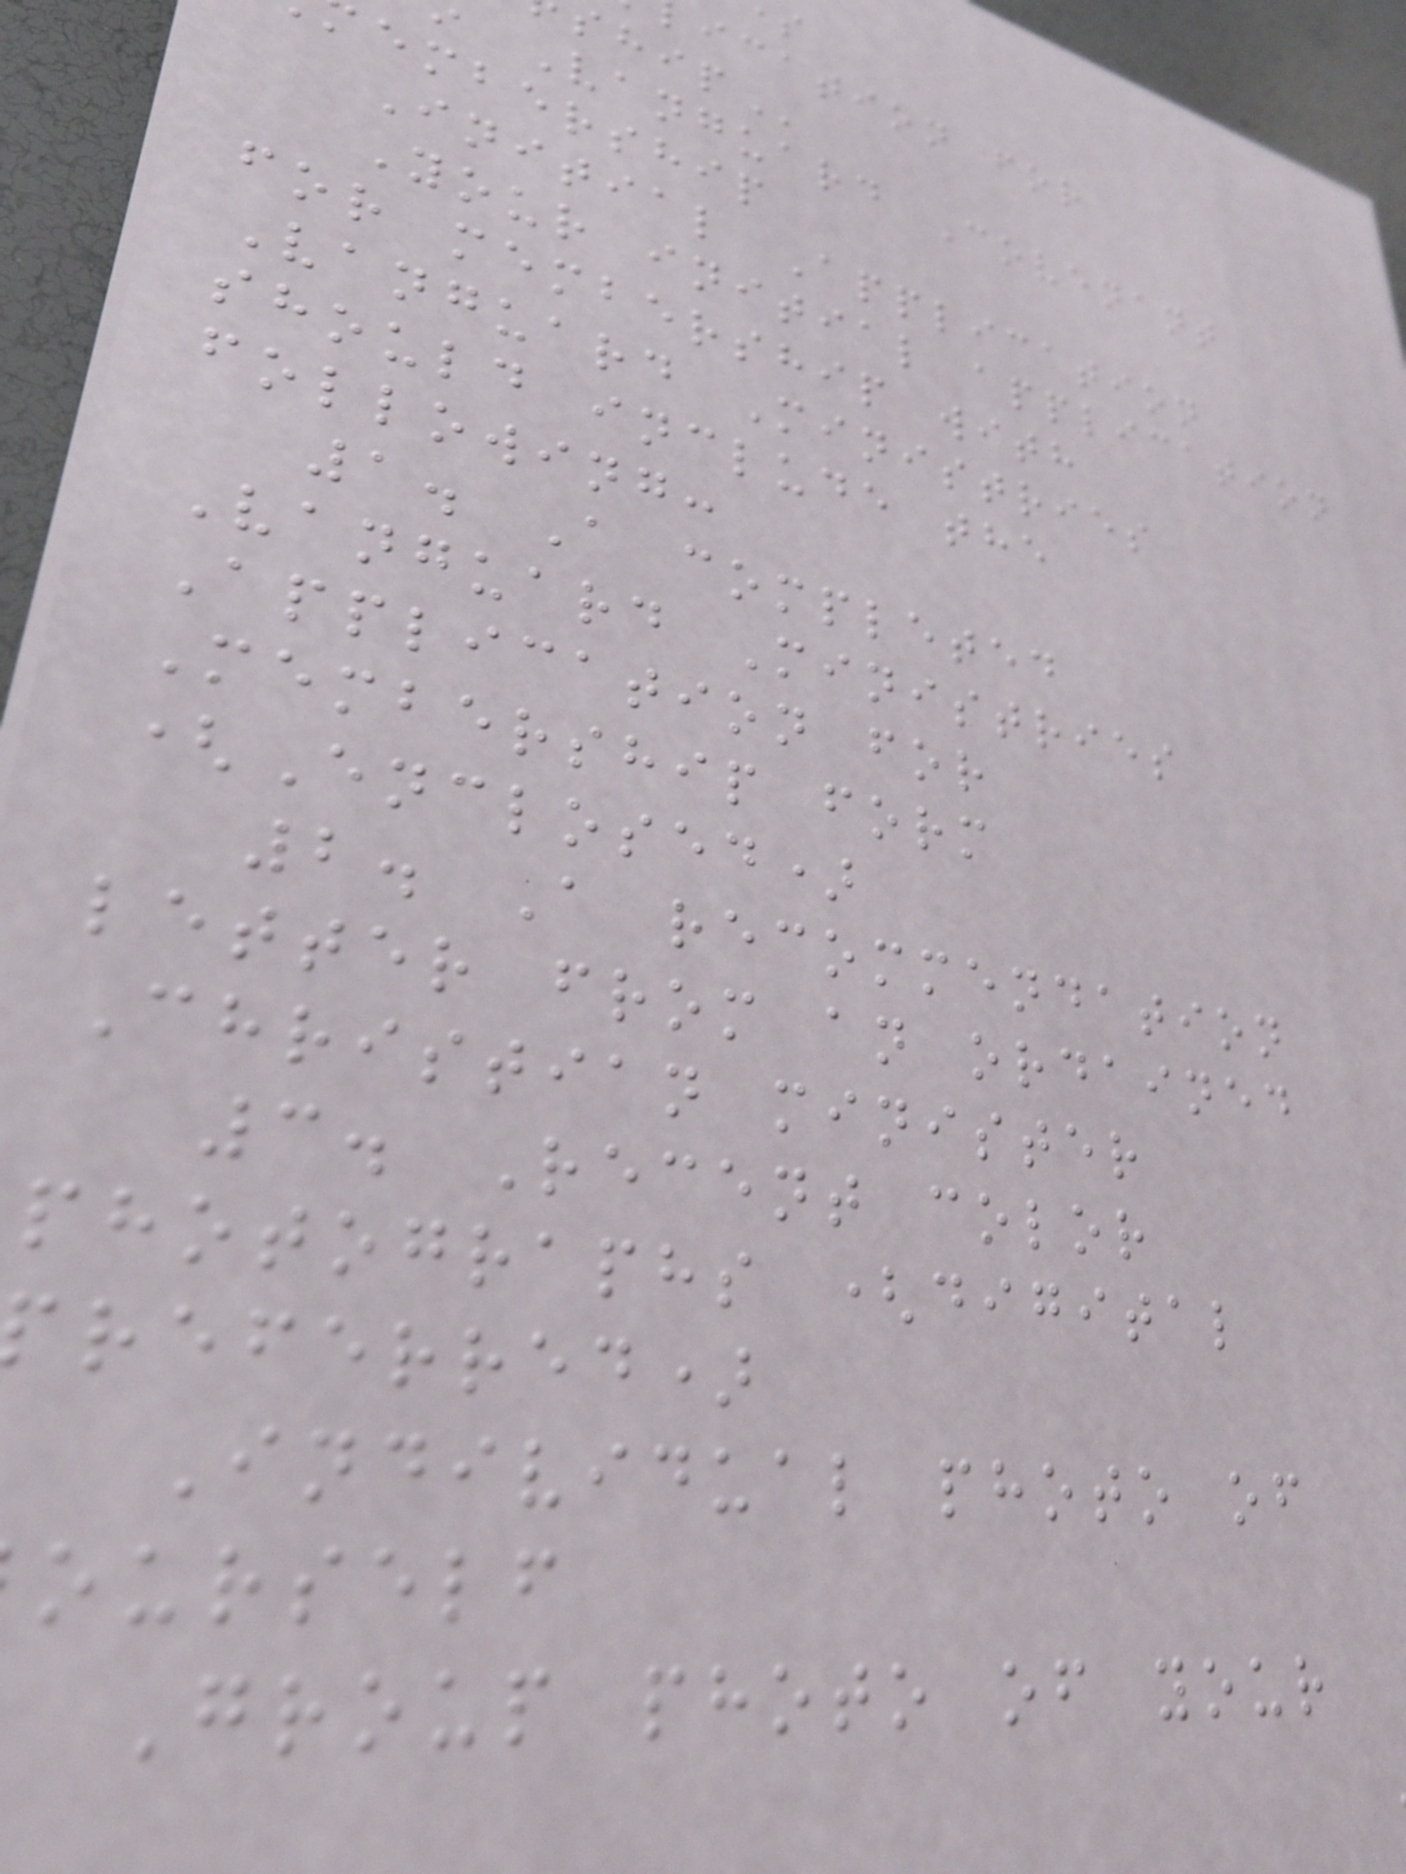ication for
Vanguard Covenant
embership
Initial Application
Your initial application
for membership with
Vanguard Ministries
should include the
following:
1. A completed
Vanguard Ministries
Application for
Membership form
(Enclosed)
2. A recommendation
letter from an ordained
Christian minister
3. Recent color
photographs (digital
referred)
Individual photo of
ourself
Group photo of your
